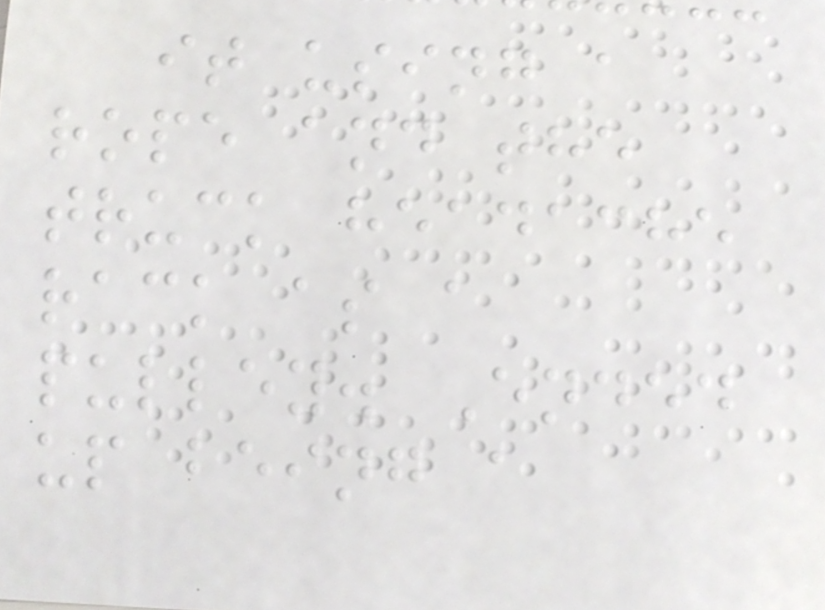it using a
rope and the
truck headache
rack as a
pulley. Ended
up being a
